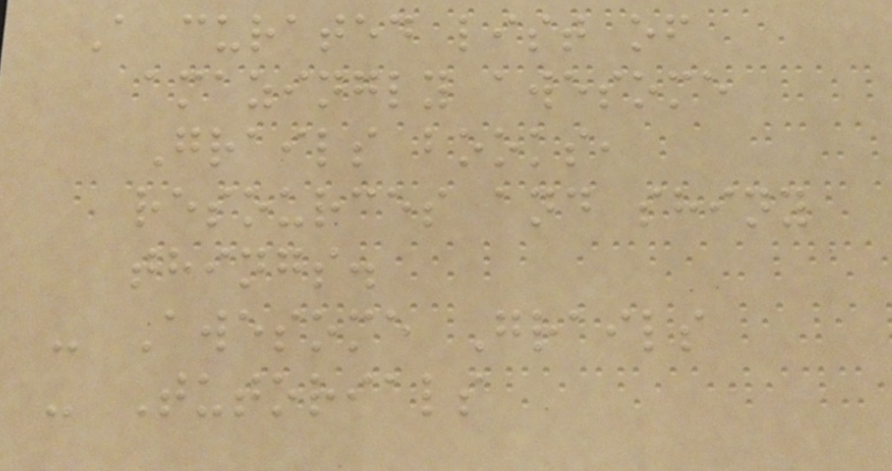A curated list of
amazingly awesome
Grails books,
resources and shiny
things.
- Awesome Grails
- Tutorials
